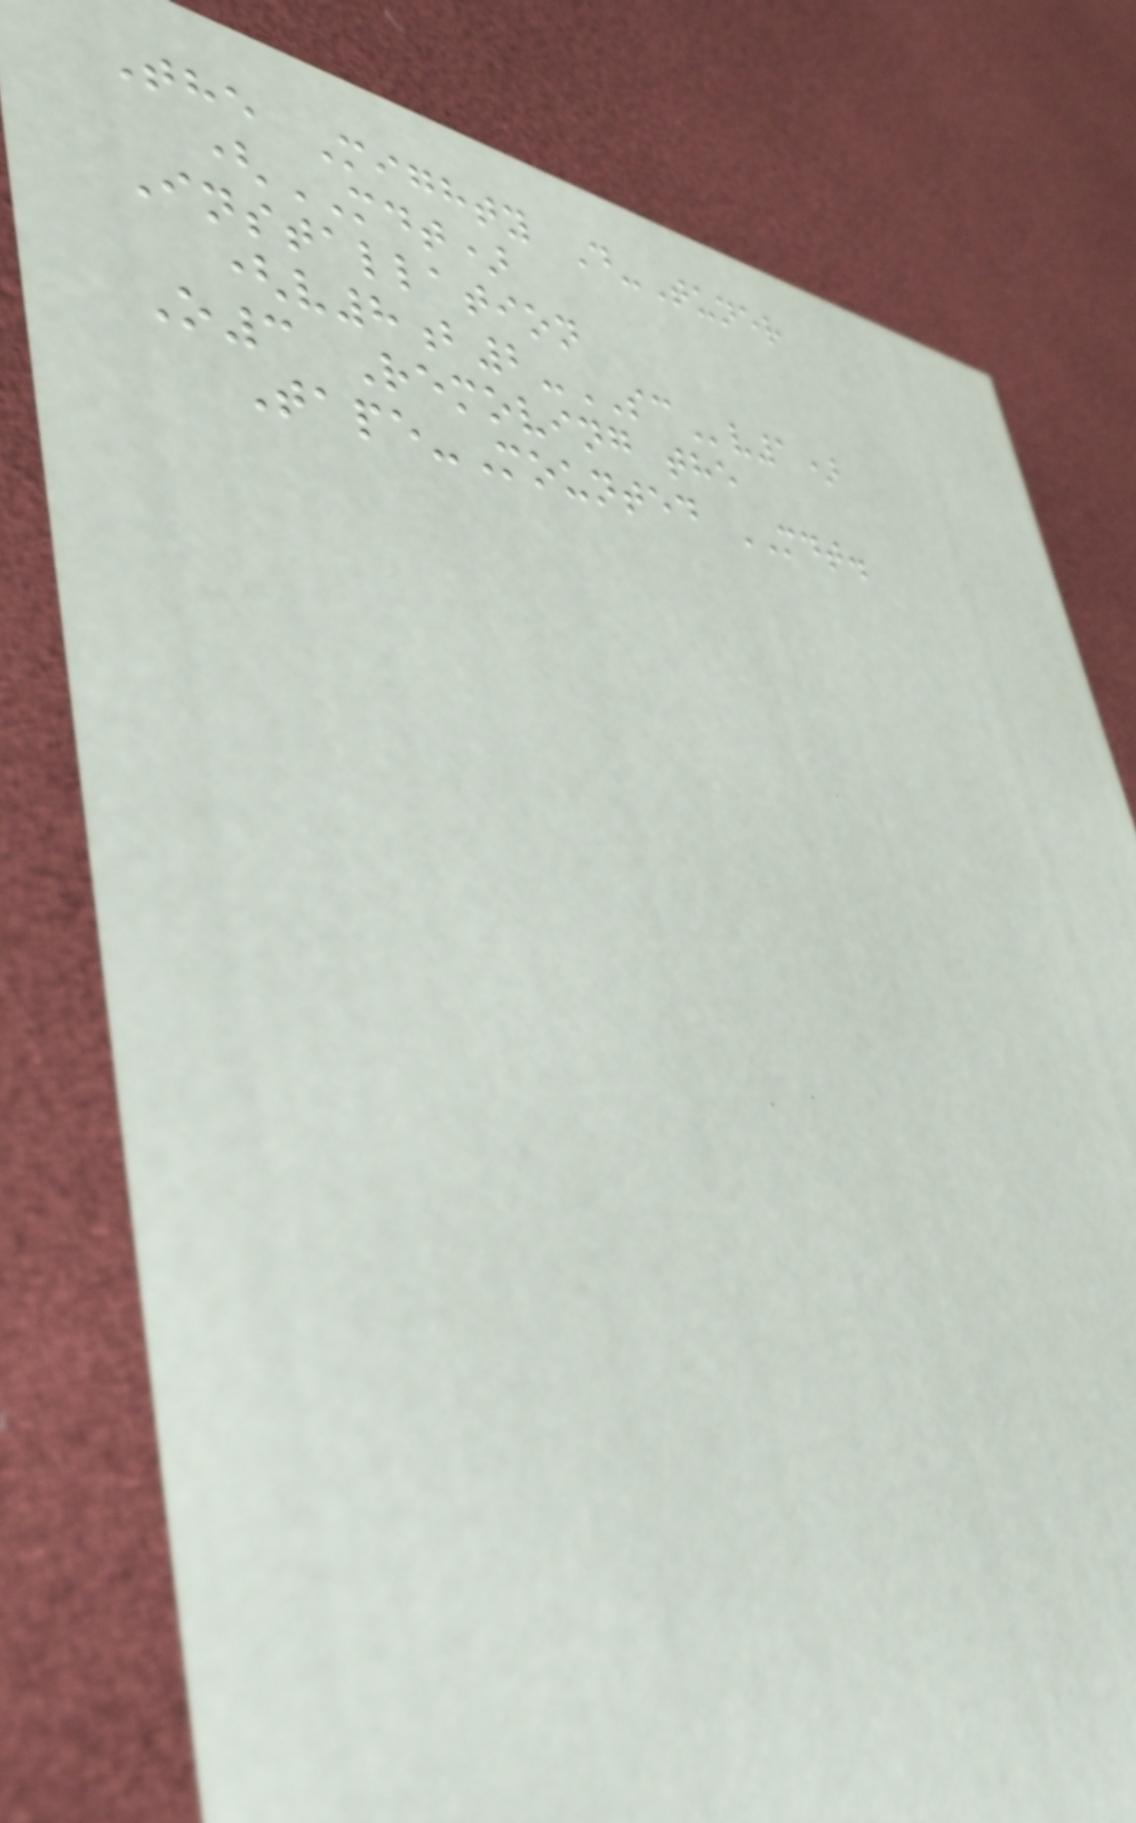The Mighty D-Tuner
(MDT)
Installation
(v8b2-SCv1)
O3 Removing the
Tape-Mounted MDT.
